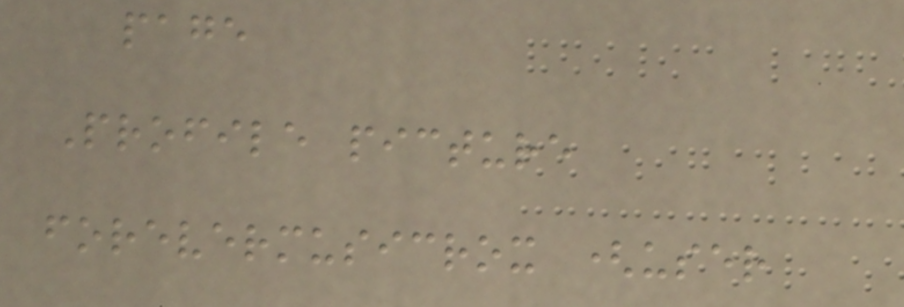page
Profile picture
forevermusicrox (user
